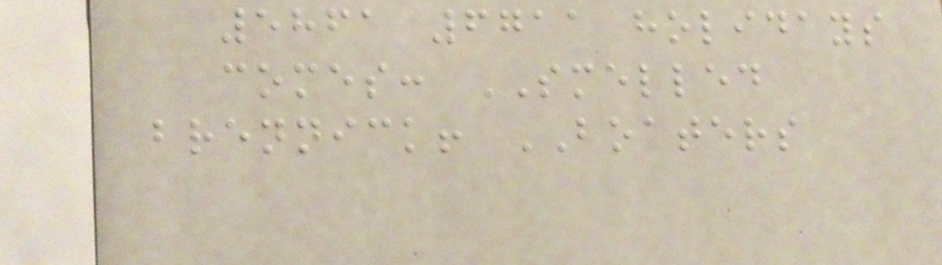5861 6711 holidays
comes: SMELLED
brennick! BOATERS
